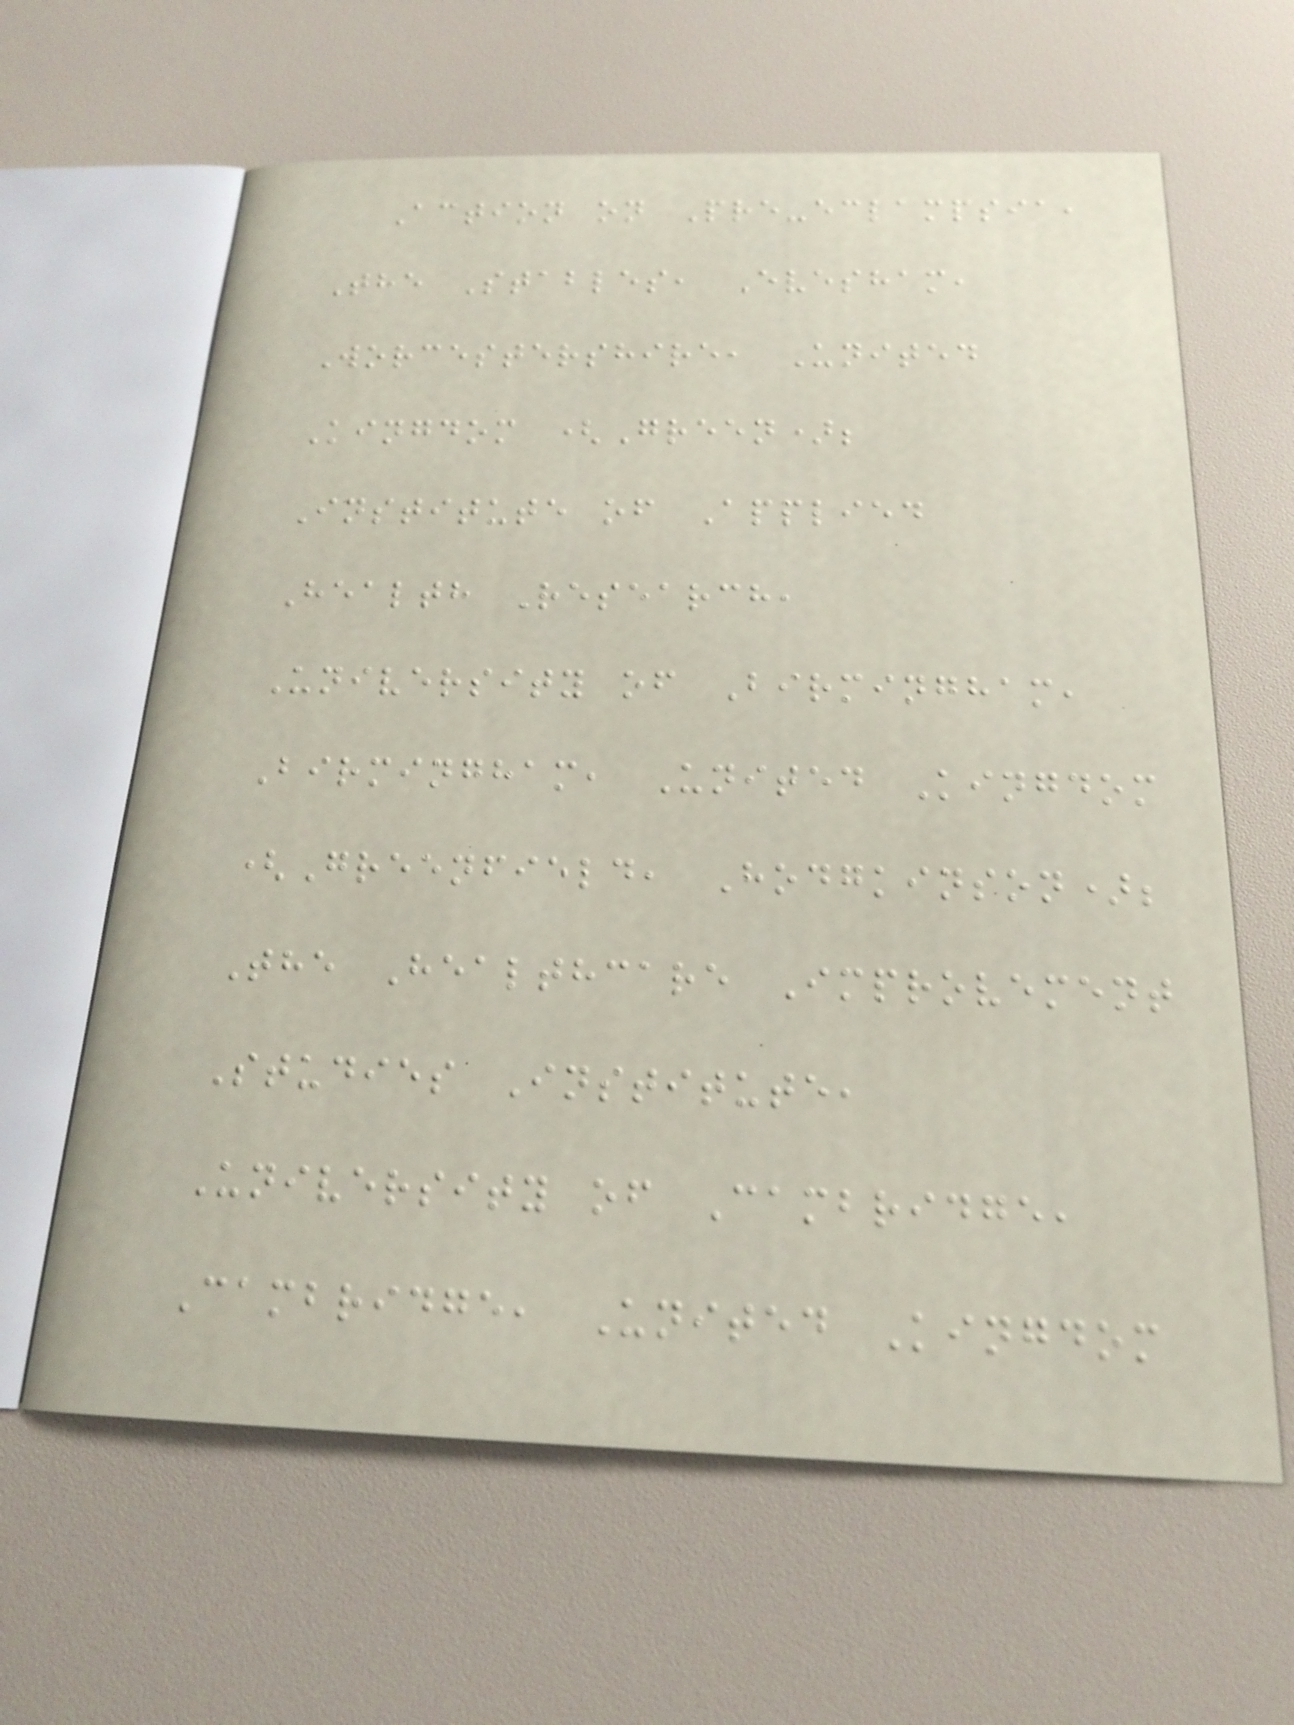Action on Pre-eclampsia,
The Stables, Evesham,
Worcestershire, United
Kingdom (Green);
Institute of Applied
Health Research,
University of Birmingham,
Birmingham, United Kingdom
(Greenfield, Hodgkinson);
The Healthcare Improvement
Studies Institute,
University of Cambridge,
Cambridge, United Kingdom
